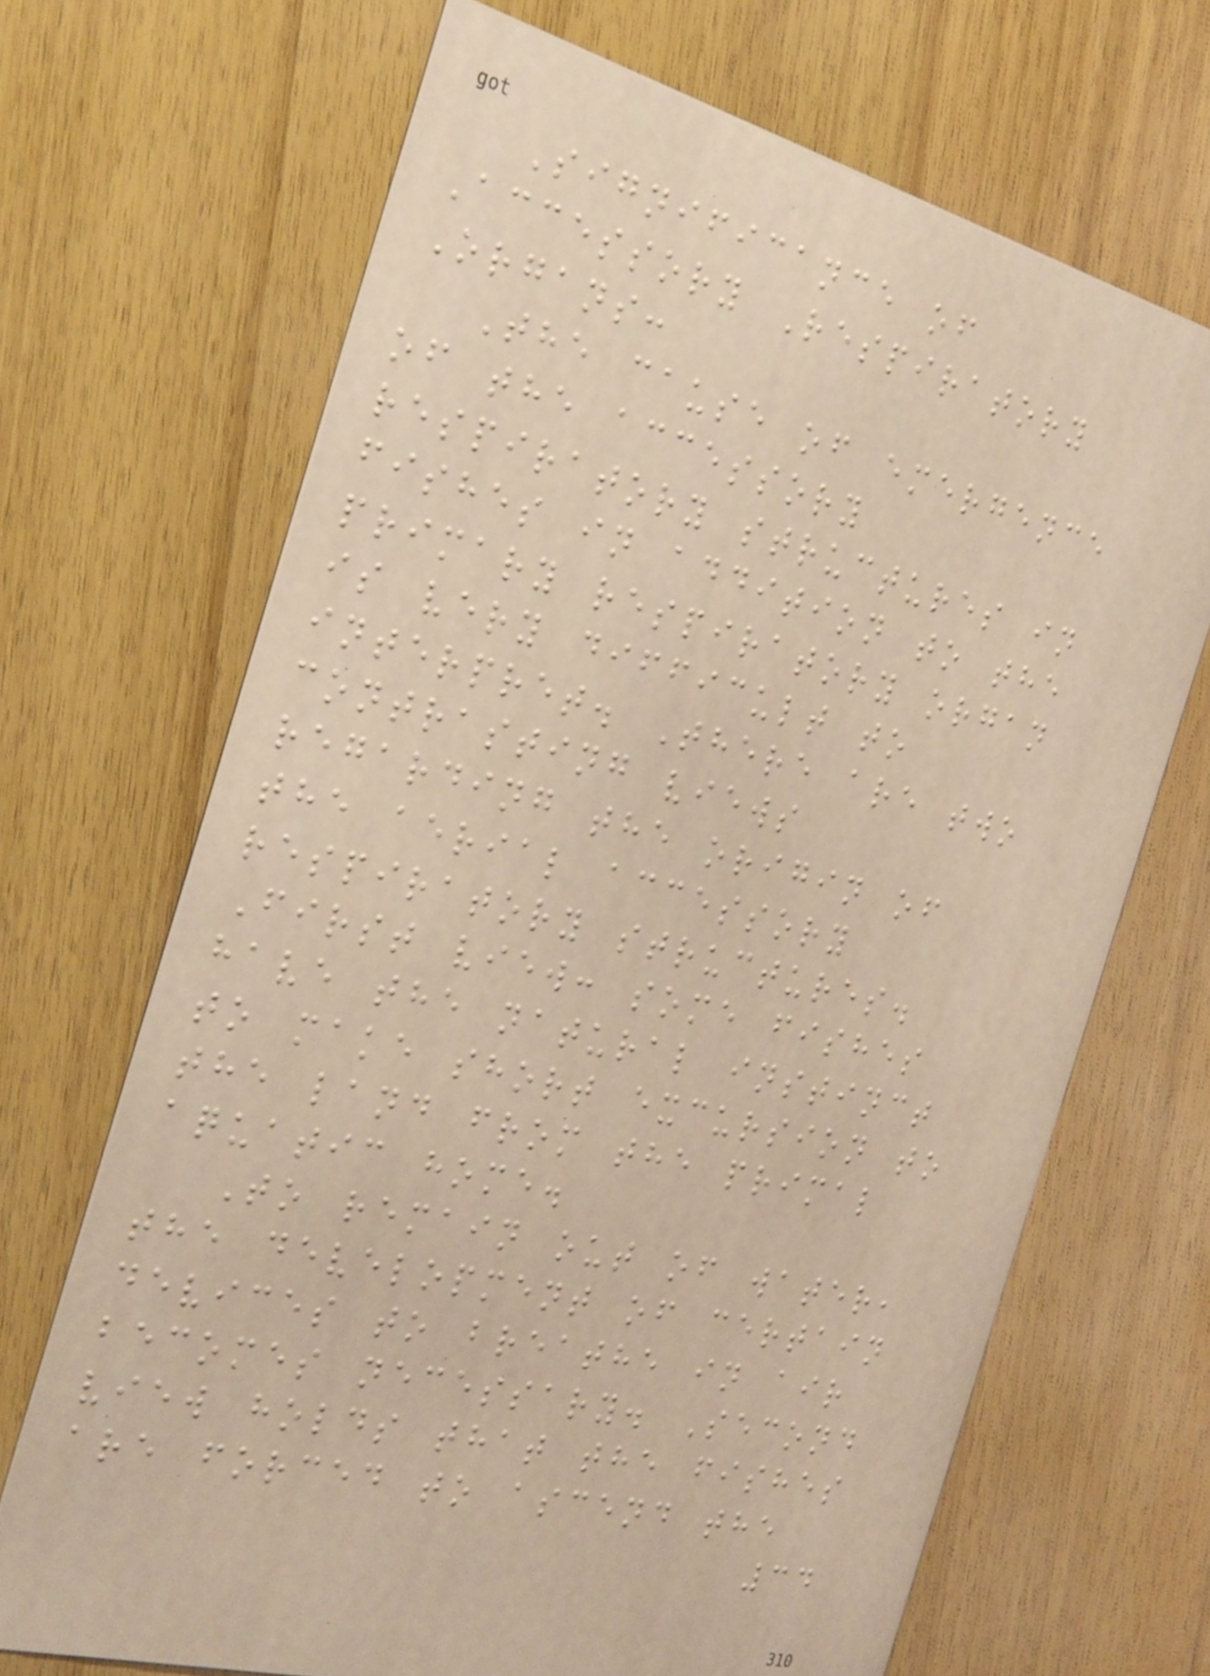Significance of
Accessory Respiratory
Organs:
The cause of emergence
of the accessory
respiratory structures in
fishes in addition to the
primary respiratory organ
is very difficult to
interpret. There are two
contrasting views
regarding the origin of
the aerial accessory
respiratory structures.
First view: some fishes
have the natural instinct
to make short excursion to
the land from the primal
aquatic home.
To remain out of water,
the development of certain
devices to breathe in air
becomes necessary. Second
view holds that the fishes
are forced to ascend the
34
